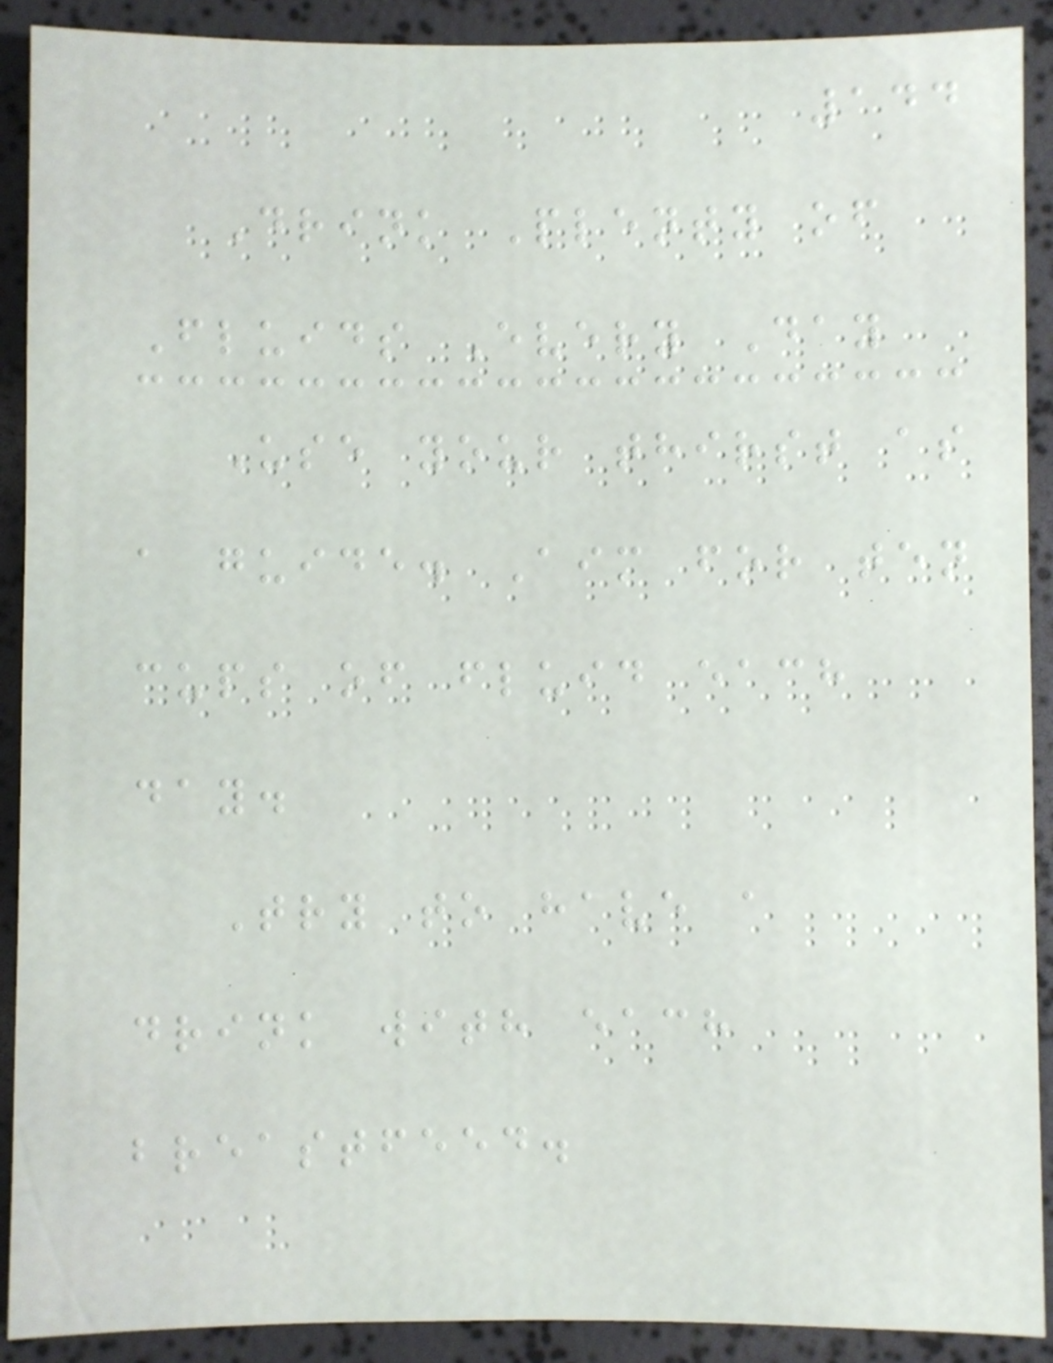144
Drink Plenty of
Fluids Every Day
Use your thirst as
a guide. Aim for ten
cups of fluid each
day.
Try to have a
drink with each
breastfeed.
